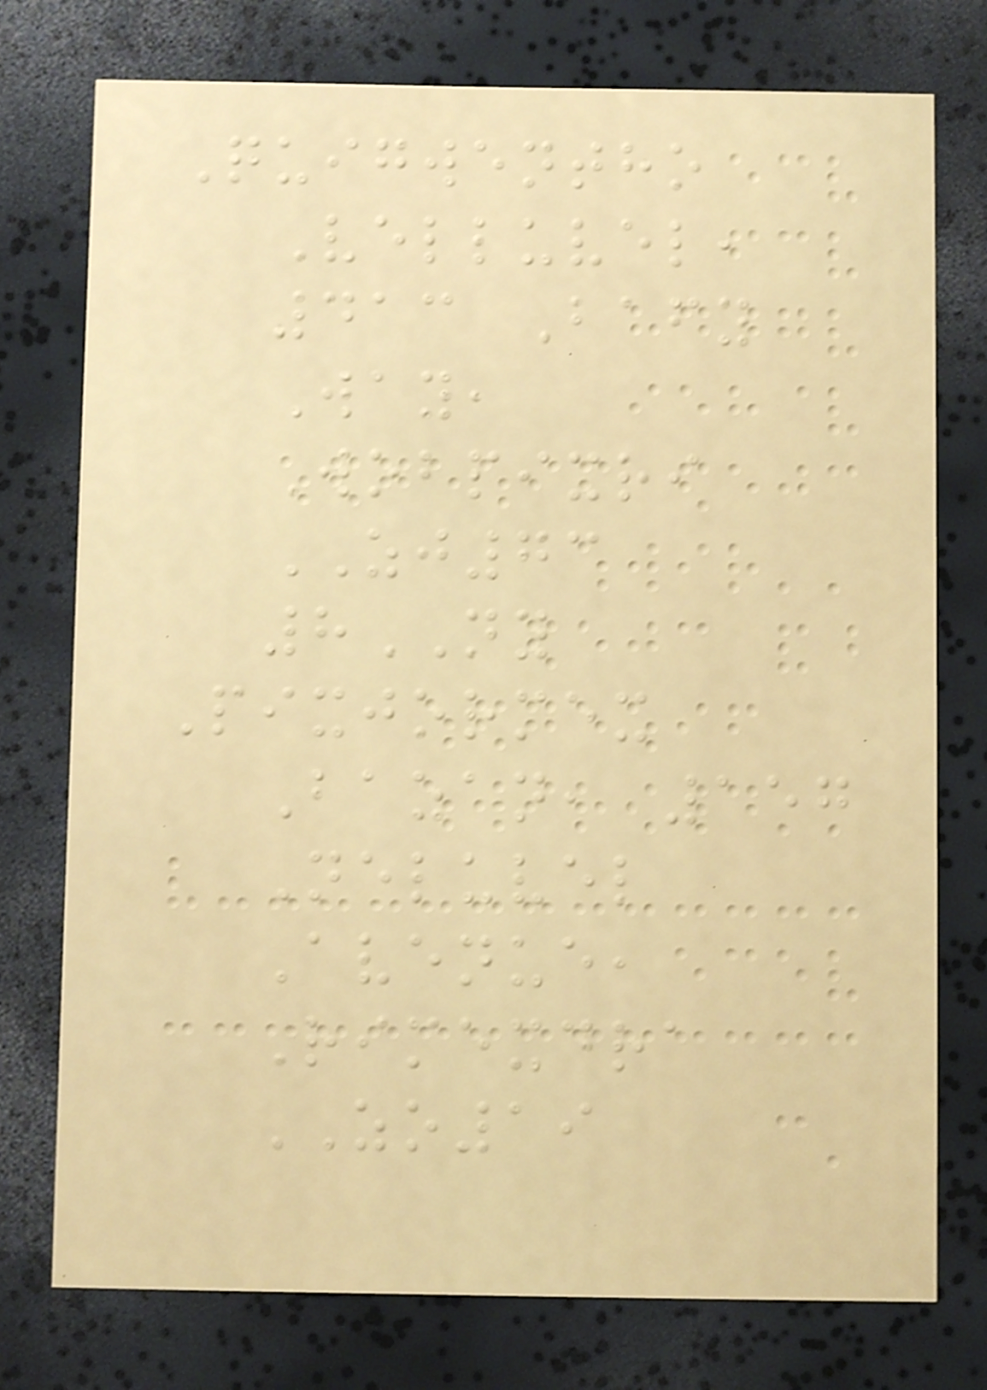Quigwentho
Velluvel,
413 Bafy
Way,
Wobpixri
ZJ73
8NY
Pixjormex
Bazan, 157
Neluvel
Avenue,
Rimexdra
ZO19
